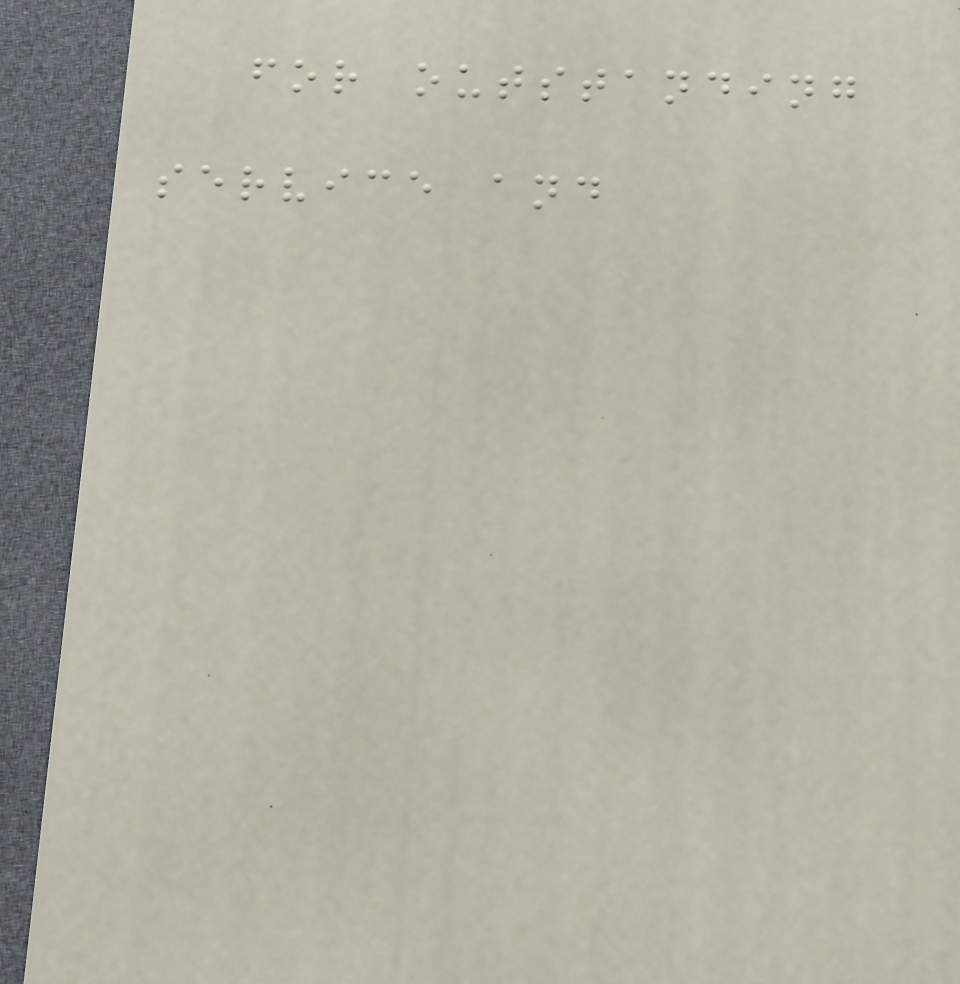for outstanding
service and
